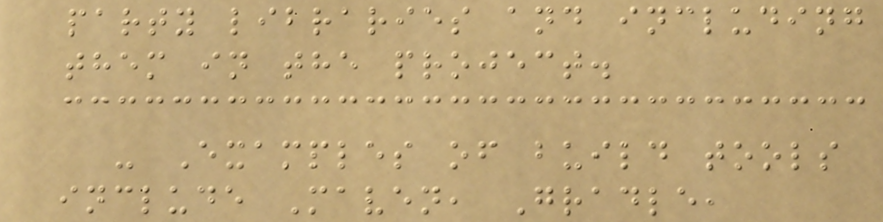party libraries and including
them in the project.
- Examples of build tools
include Maven, Gradle,
